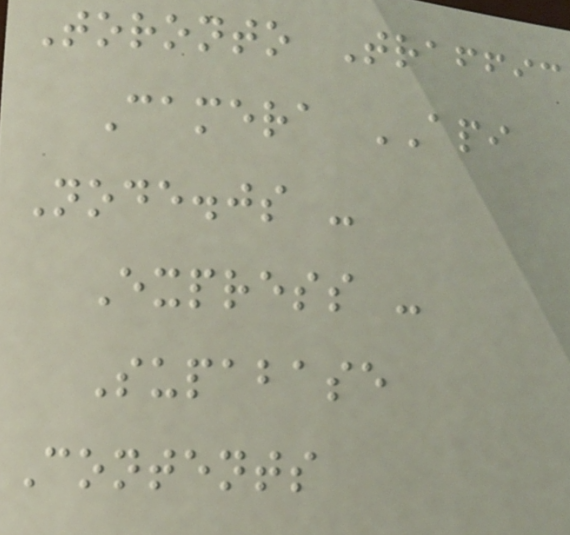Toronto Traffic
Camera API
Node.js -
Express -
Supabase
Contents
